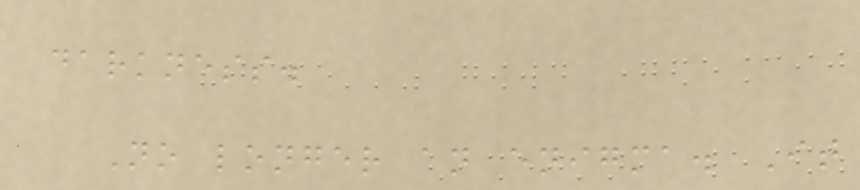darkness.
No longer an enigma. It
